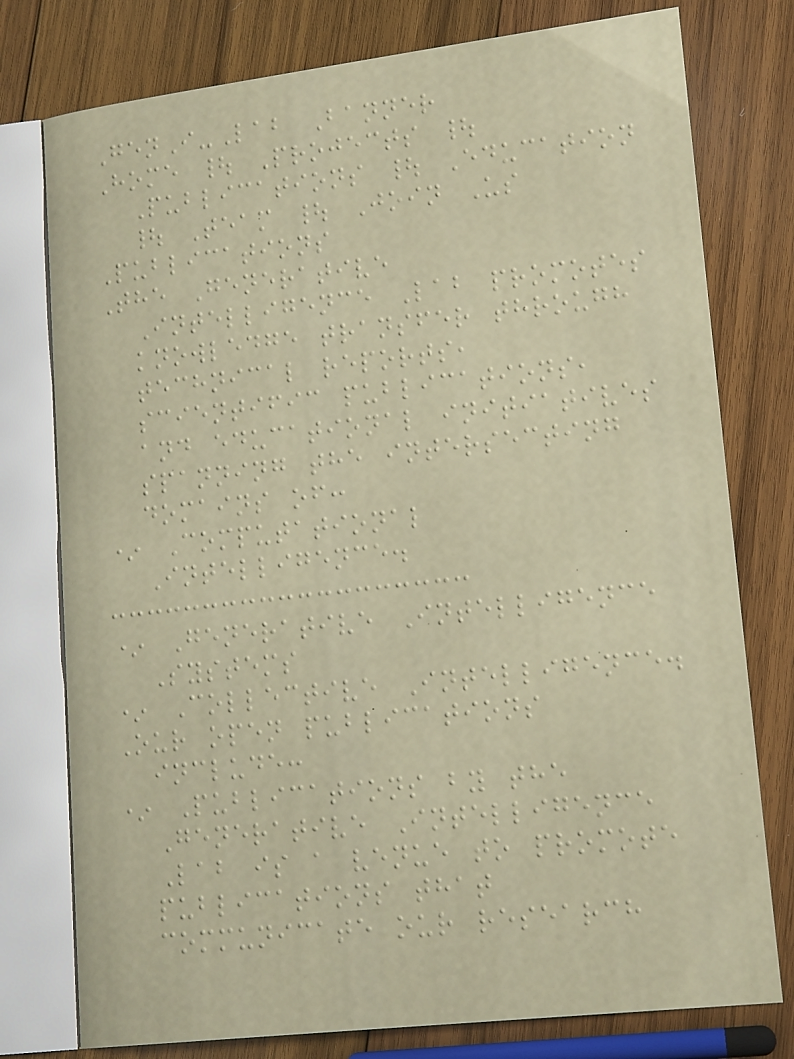GenI-Lab Banner
Home | Projects |
Publications | Education
| Team | Join Us
Publications
The Generative
Intelligence Lab promotes
knowledge transfer through
technical reports,
scientific publications,
and educational initiatives
spanning the intersecting
domains of:
* Computational
Intelligence.
* Generative Intelligence
Systems
* Collective Intelligence.
Our open publications
include:
* Publications by the
Generative Intelligence
Lab is a venue to promote
publications that
communicate our research
